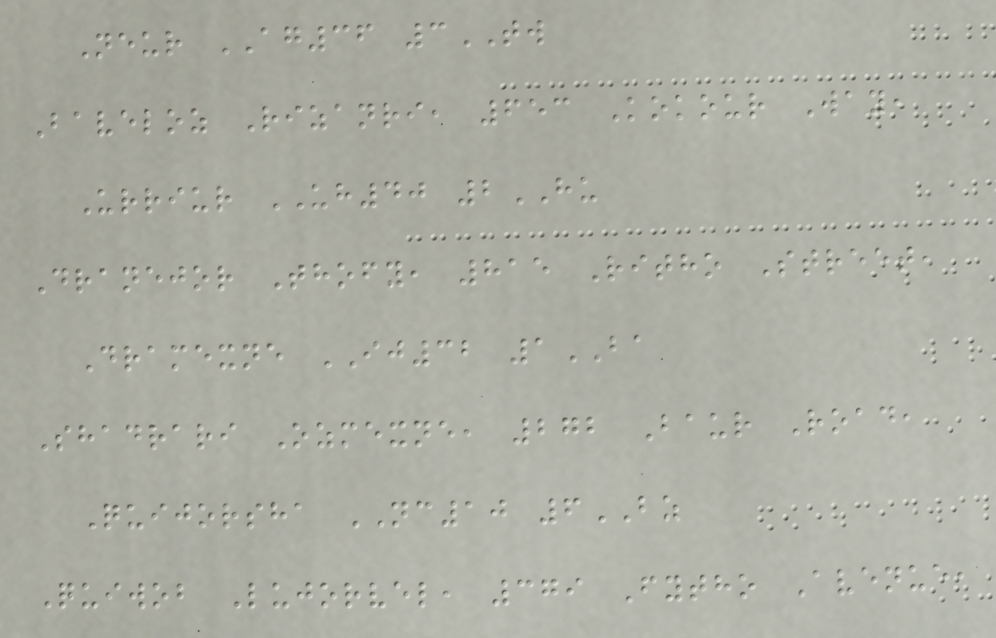Neur AG36 3TW
Baveloz Rizanri, 653 Kokour Way,
Urriur UH40 2HU
Dranejor Thofy, 815 Ritho Street,
Dramexne IJ32 1BA
Shadrari Ozmexne, 272 Baur Road,
Quijorsha NC10 6BZ
Quiwob Lujorvel, 379 Fytho Avenue,
